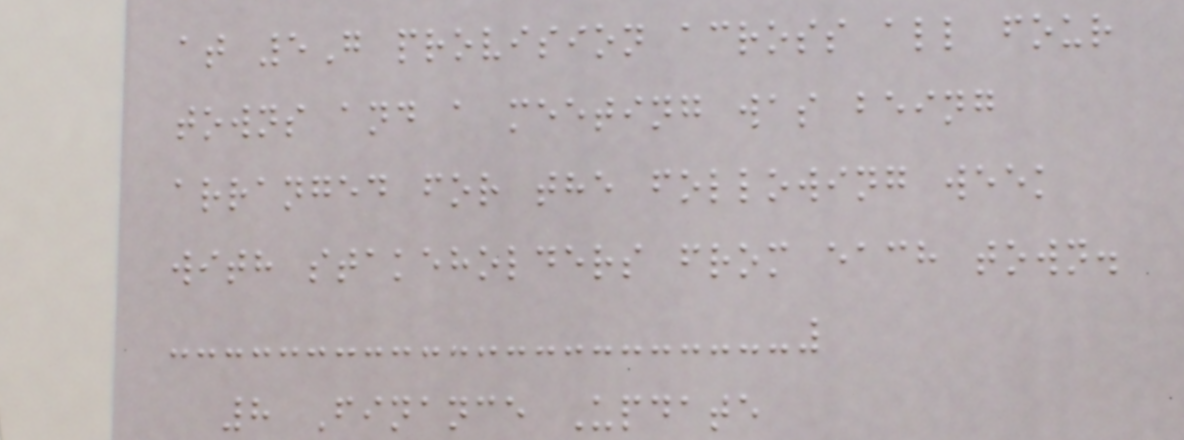at 5G provision across all four
towns and a meeting was being
arranged for the following week
with stakeholders from each town.
8 Finance Update
